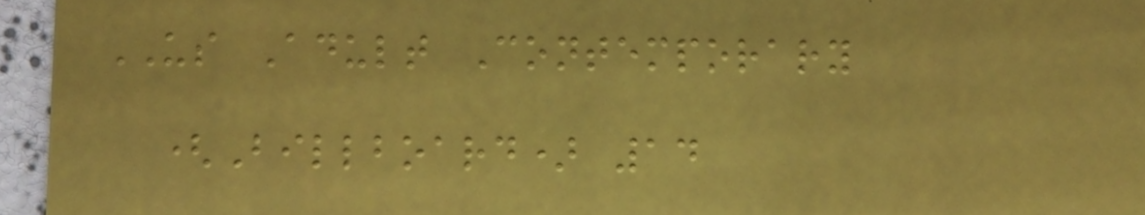US Adult Contemporary
(Billboard) 14
